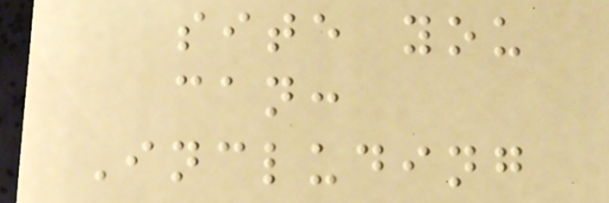site you
can:
Including
